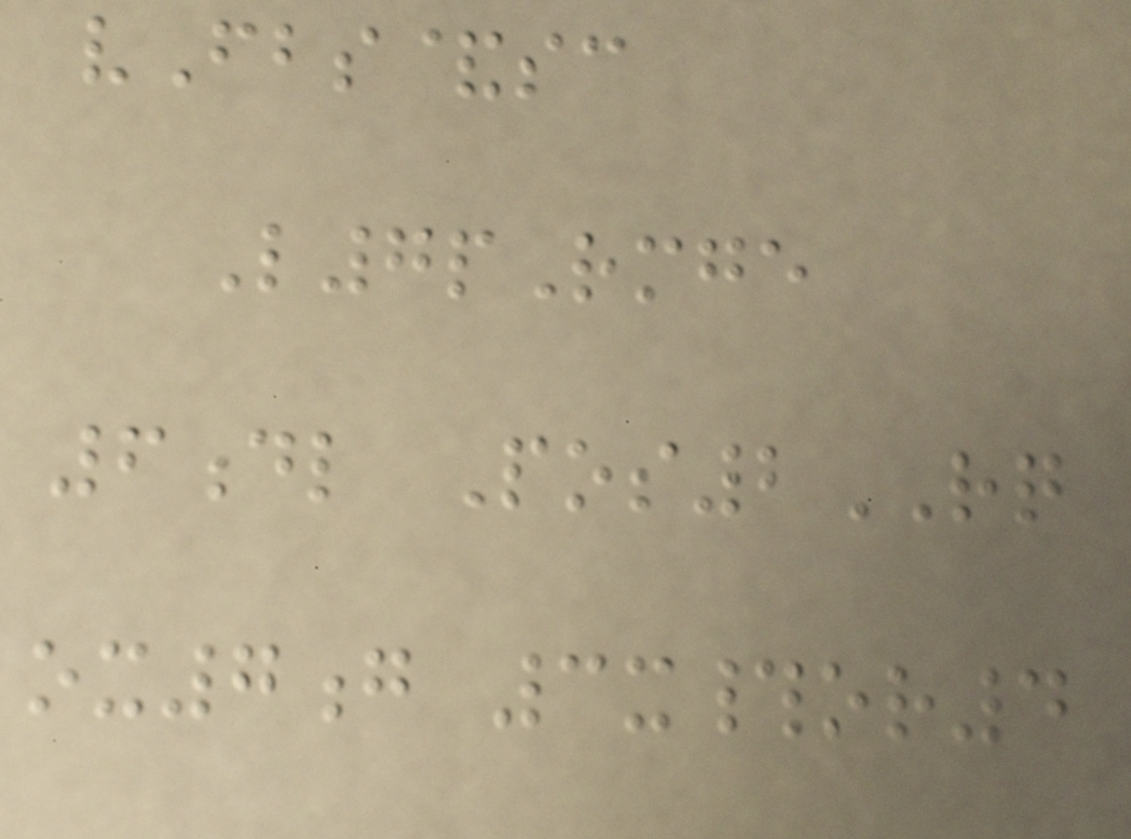vFbs&sc
L7pRmge
6dl Pos2RQ
ox7g 3x#or4
